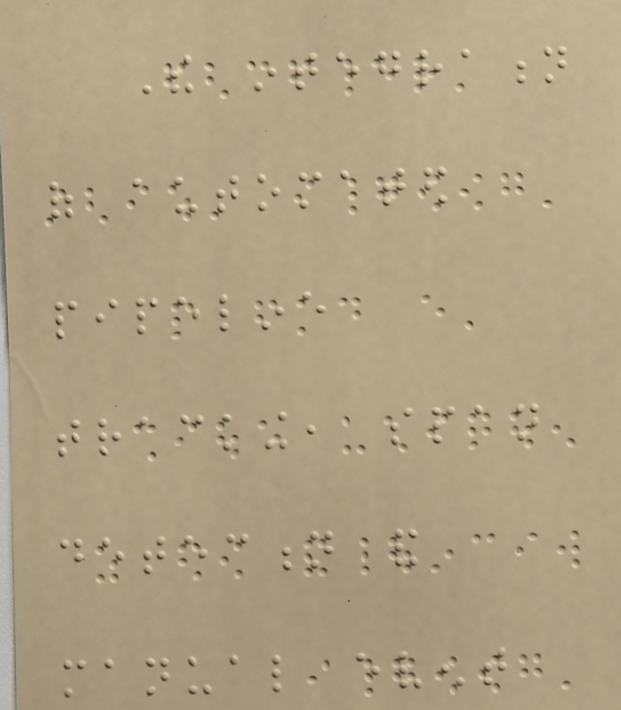The integration
of automated
pipeline
tracking, span
detection and
manual event
